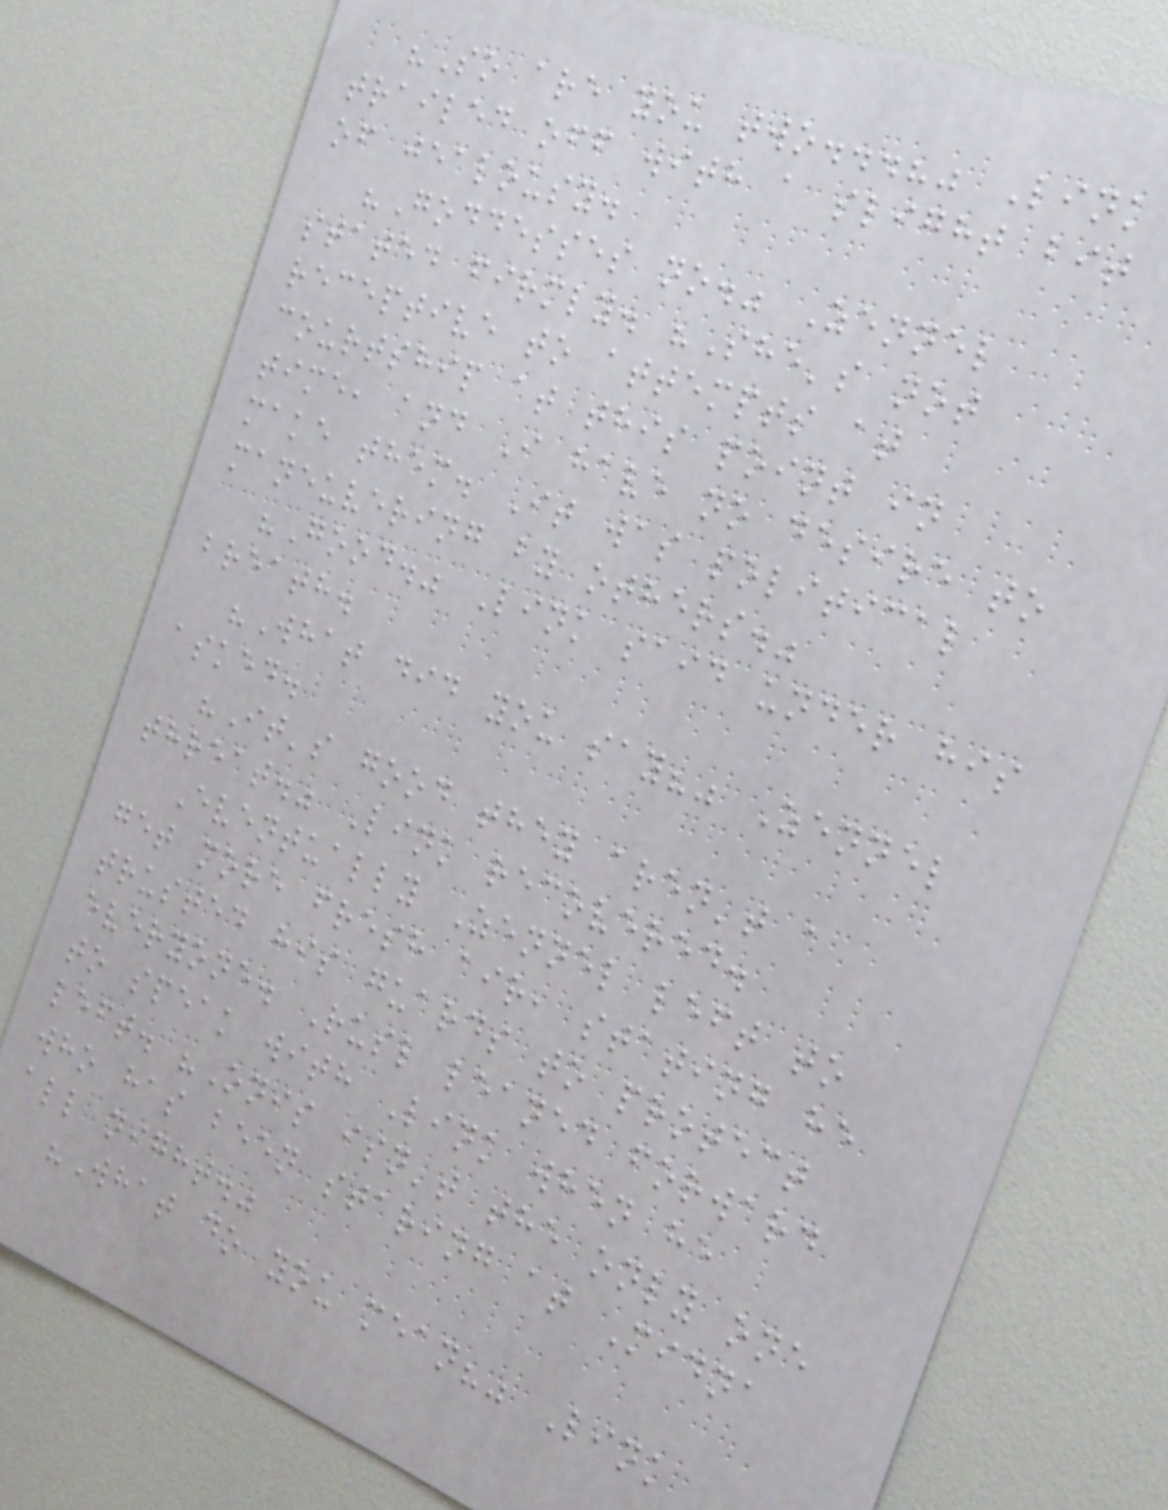"So are you two...?" Link
trailed off with a slight bit
of jealousy.
"Goddesses no." Zennel
stated firmly. "She's not
receptive to attempts at
courtship at this point in
time, and I have no desire to
make them. It was political
maneuvering by others."
"Good." Link said under his
breath.
"What did you say?" Zennel
asked.
"It's good they aren't a
threat." Link recovered.
Eventually Zennel left to
get more fresh air, stating he
trusted his guards to protect
everyone. Rusl leaned forward
to speak with Link when he
left. "Onis isn't the only one
who has been staring at Midna
all night."
"What do you mean?" Link
